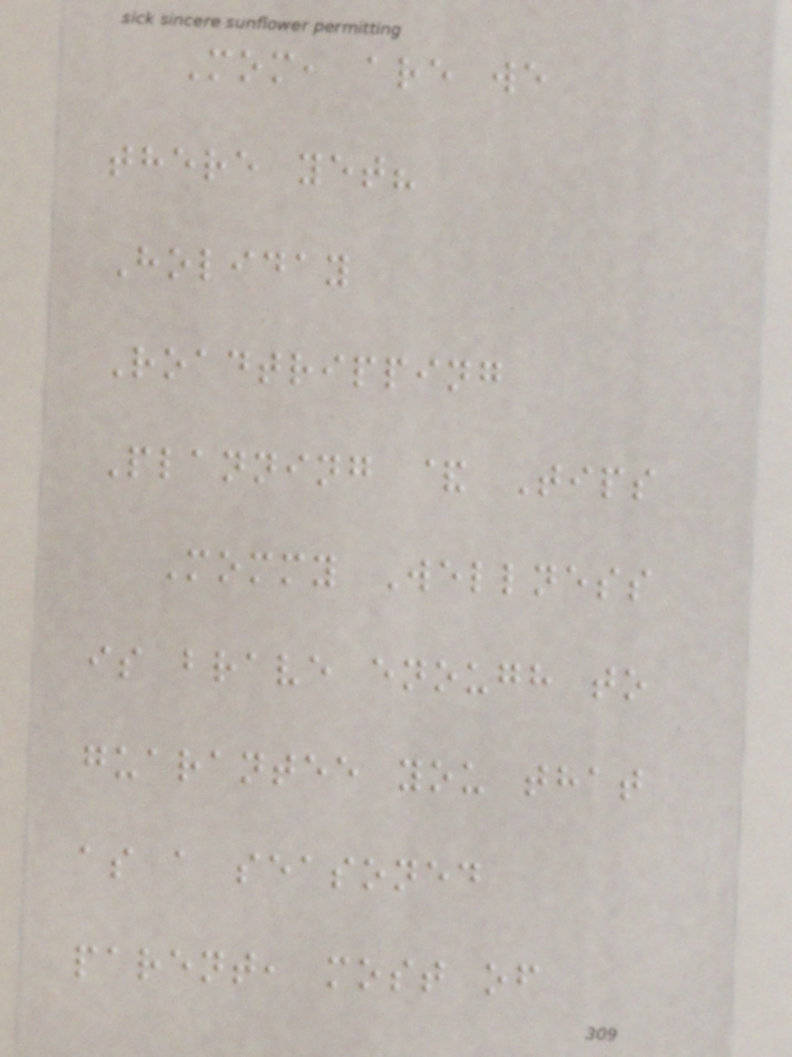Mom, are we
there yet?
Holiday
Roadtripping
Planning & Tips
Mommy Wellness
is brave enough to
guarantee you that
as a seasoned
parent, most of
